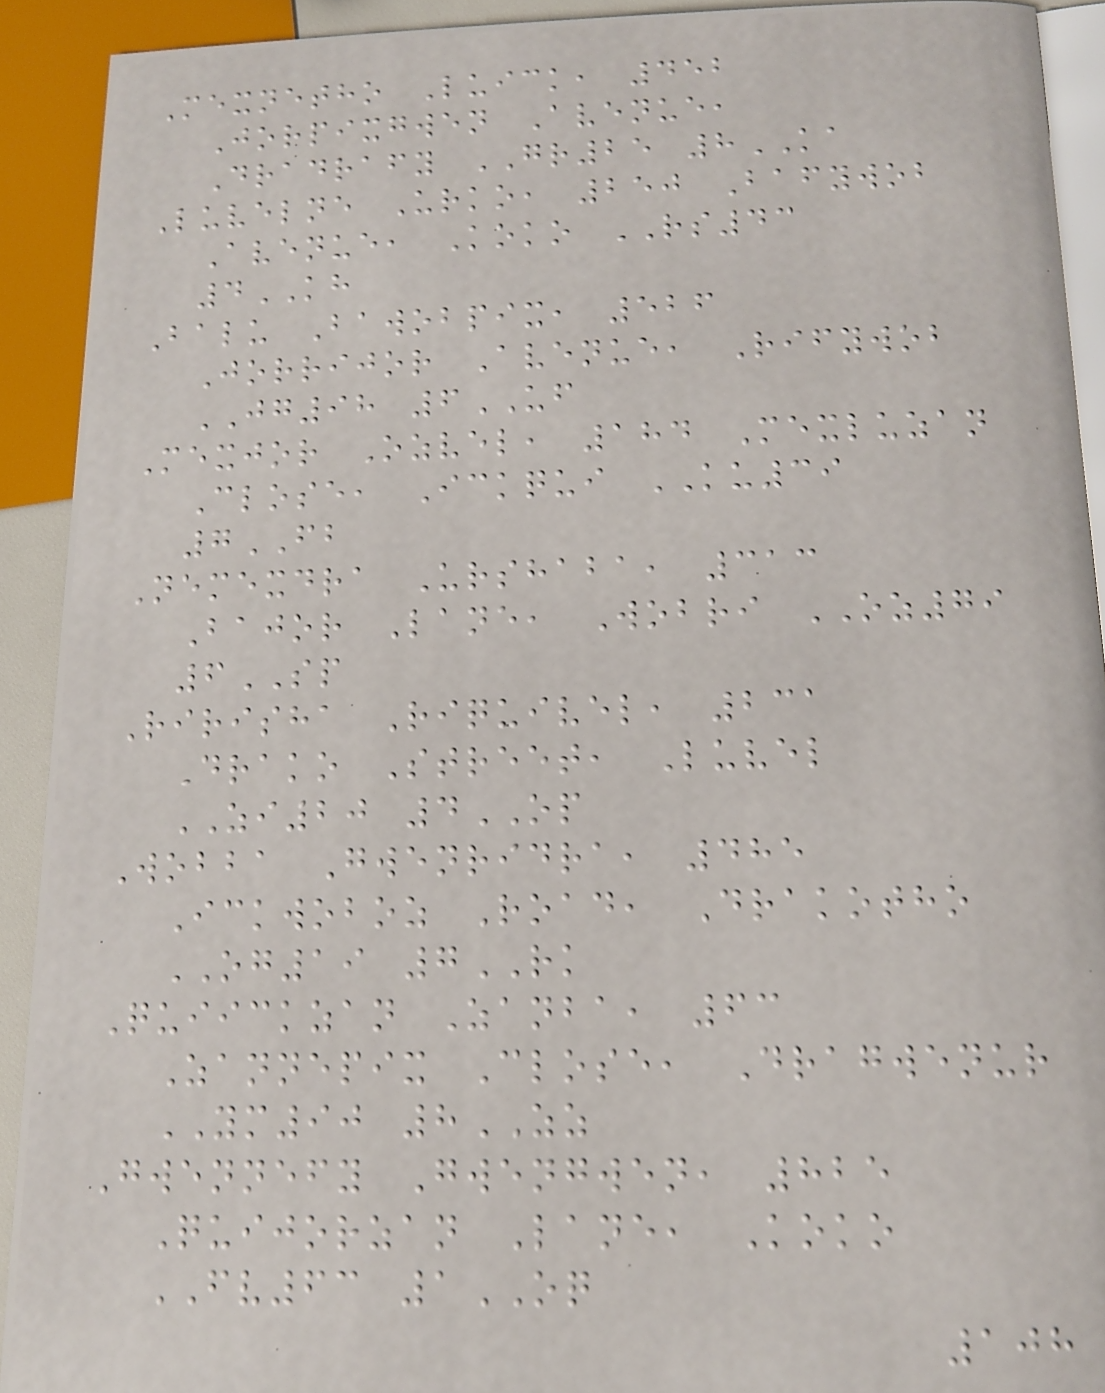Mexnetho Luick, 452
Jorpixgwen Avenue,
Dradrafy GR25 8KA
Luvelne Urko, 250 Bafywob
Avenue, Koko RS43
4KH
Balu Bawobpix, 526
Jorrijor Avenue, Rifywob
JG98 6UF
Mexjor Ozvel, 184 Mexluzan
Close, Ickqui KU39
7FB
Nemexdra Urshaba, 313
Bajor Lane, Wobri OZ79
6SP
Ririsha Riquivel, 231
Drako Street, Luvel
ZI20 4OP
Wobba Gwenridra, 485
Ickwoboz Road, Drakotho
OG19 7RK
Quiickzan Zanba, 63
Zannepix Close, Dragwenur
YM90 8ZZ
Gwennefy Gwengwen, 825
Quijorzan Lane, Koko
FV63 1OQ
108
